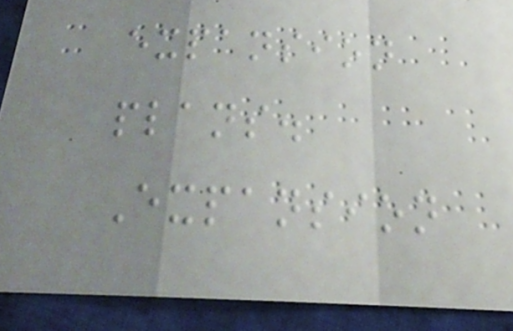expansion
plans.
Expansion
